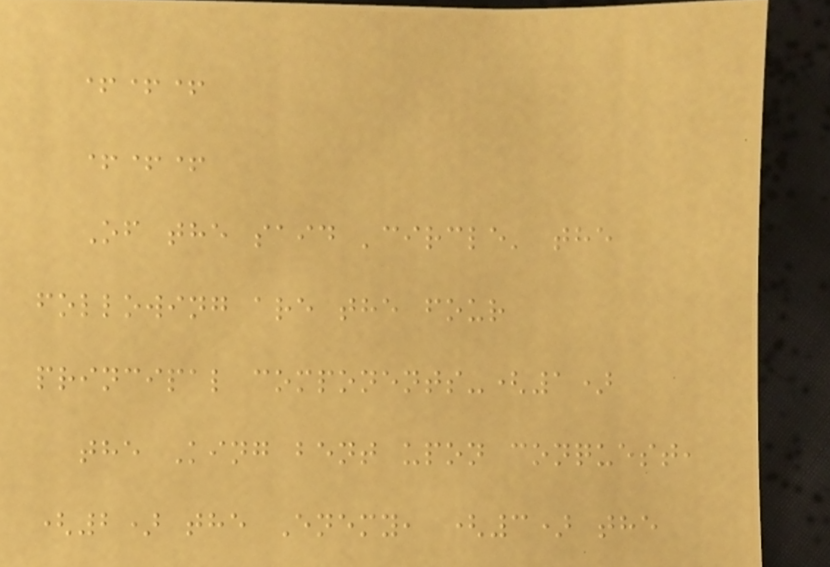+++
+++
Of the said 'circle' the
following are the four
principal components-(1)
the King bent upon conquest,
(2) the Enemy, (3) the
